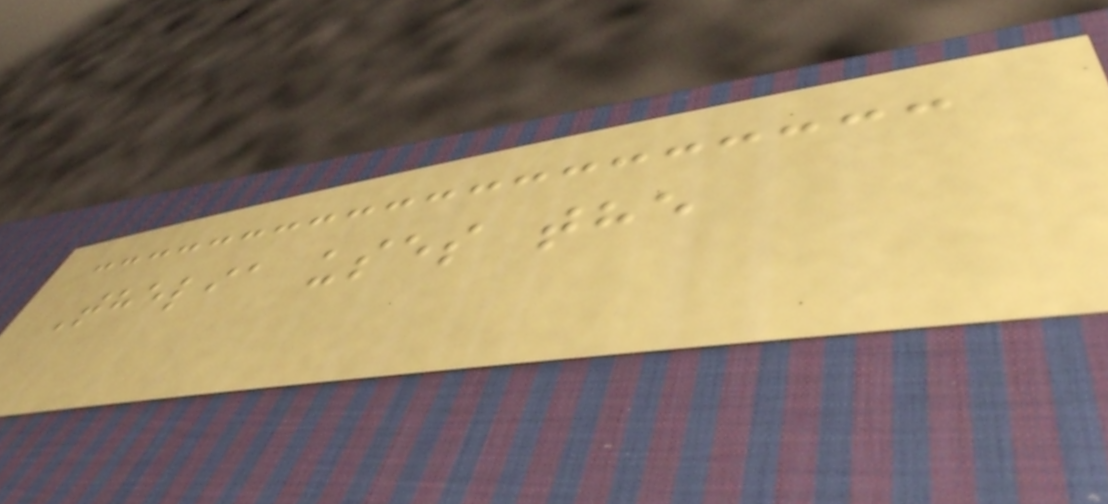Thelia uses the
